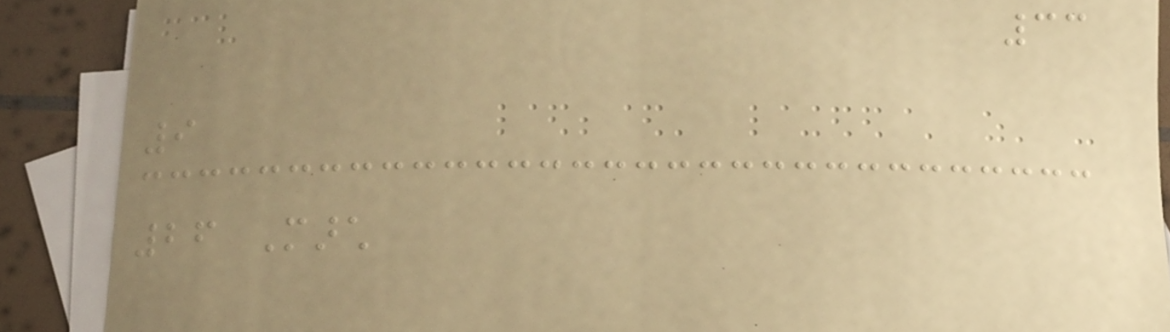33
9
26 March
